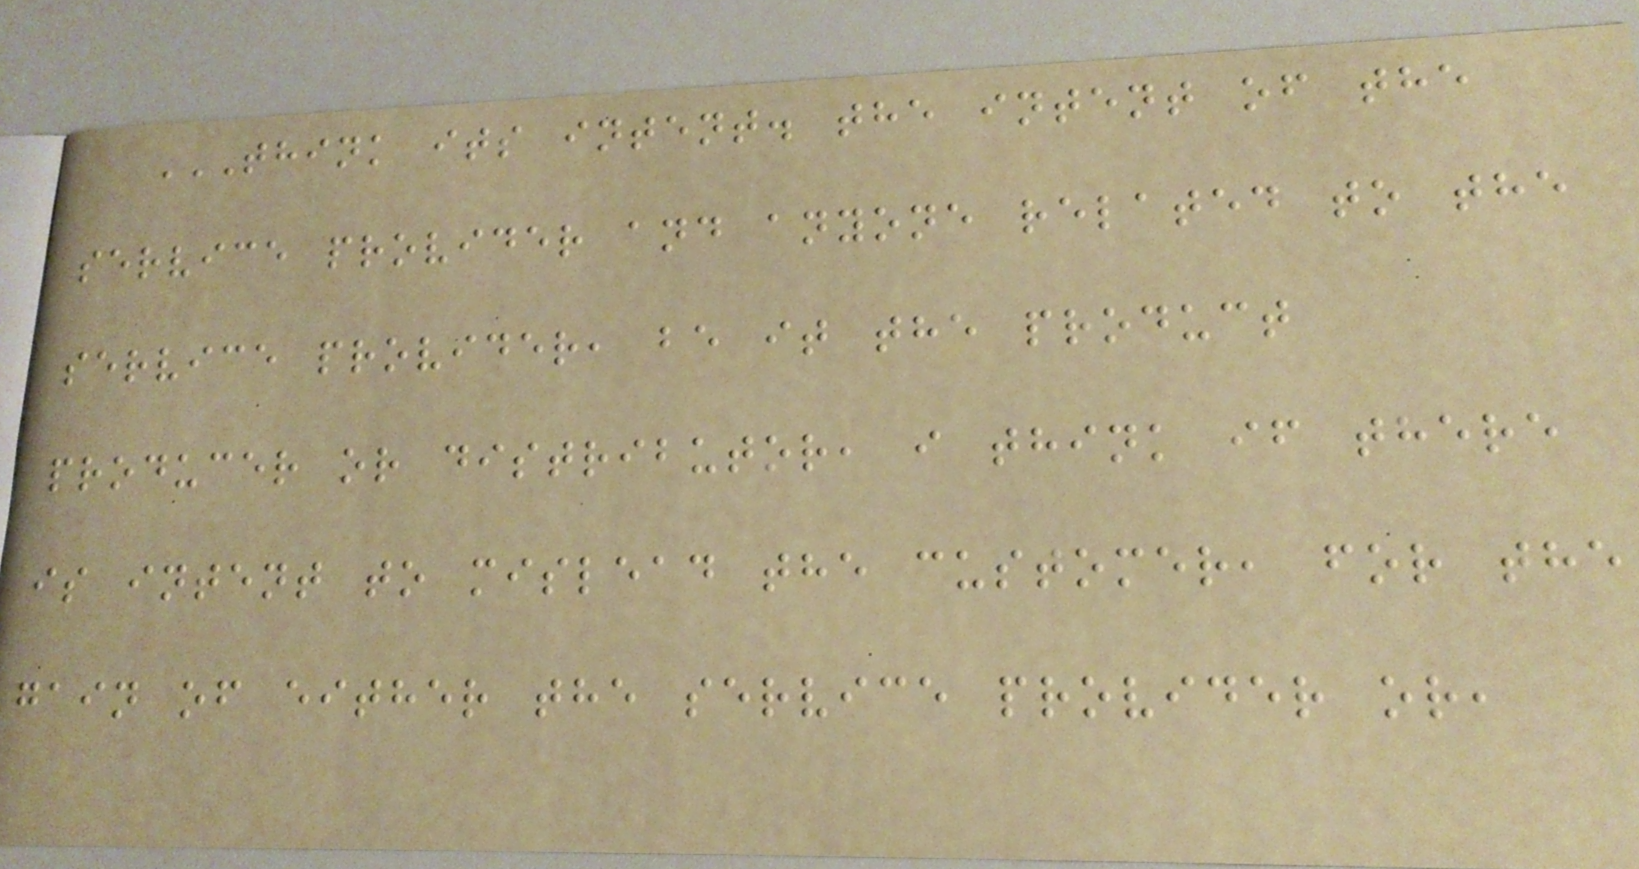THINK ITS INTENT. THE INTENT OF THE
SERVICE PROVIDER AND ANYONE RELATED TO THE
SERVICE PROVIDER, BE IT THE PRODUCT
PRODUCER OR DISTRIBUTOR, I THINK IF THERE
IS INTENT TO MISLEAD THE CUSTOMER, FOR THE
GAIN OF EITHER THE SERVICE PROVIDER OR,
